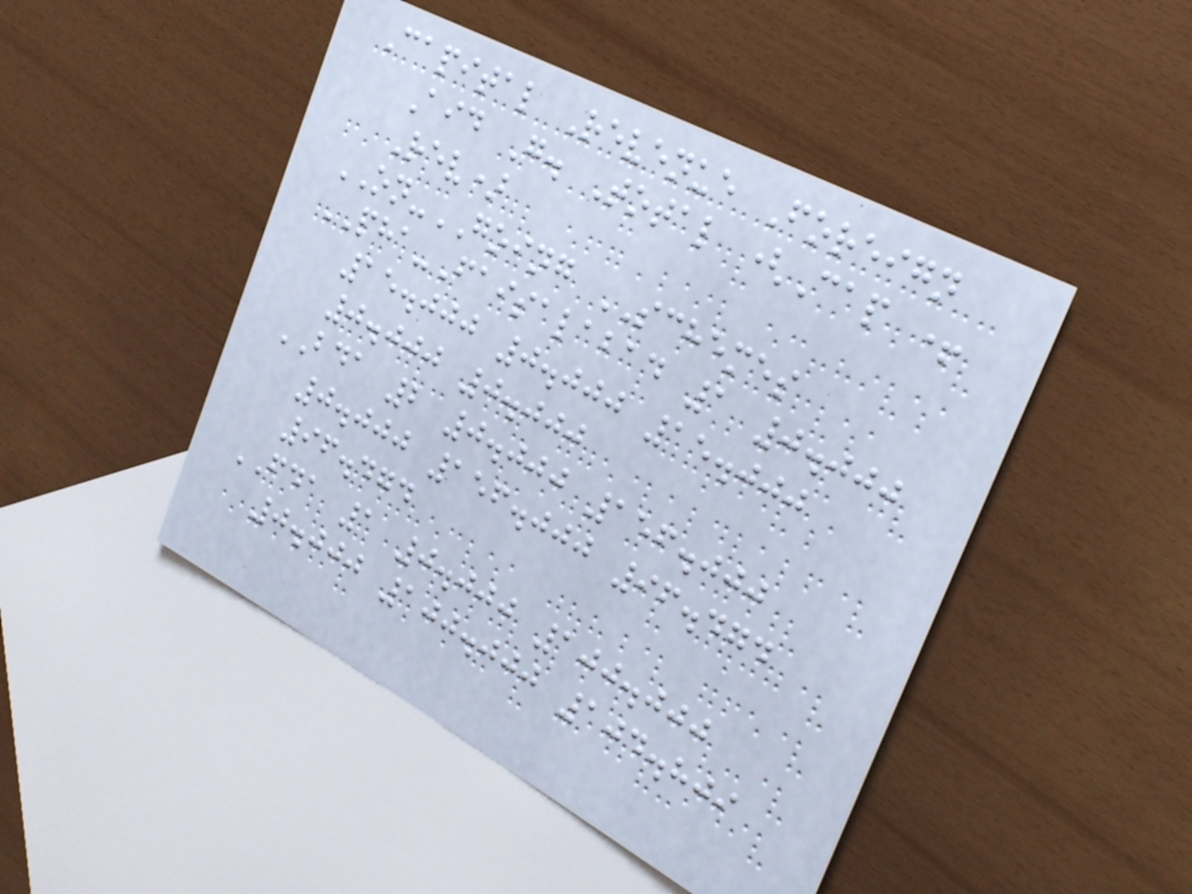Capital Revenue Foreign
Aid G. Total (Cap +
Rev)
ON-GOING SCHEMES
PHA-Faisalabad 1 0.000
15.000 0.000 15.000
0.000 0.000
BDA 2 0.000 156.000
0.000 156.000 96.474
96.474
FDA 1 0.000 100.000
0.000 100.000 104.809
